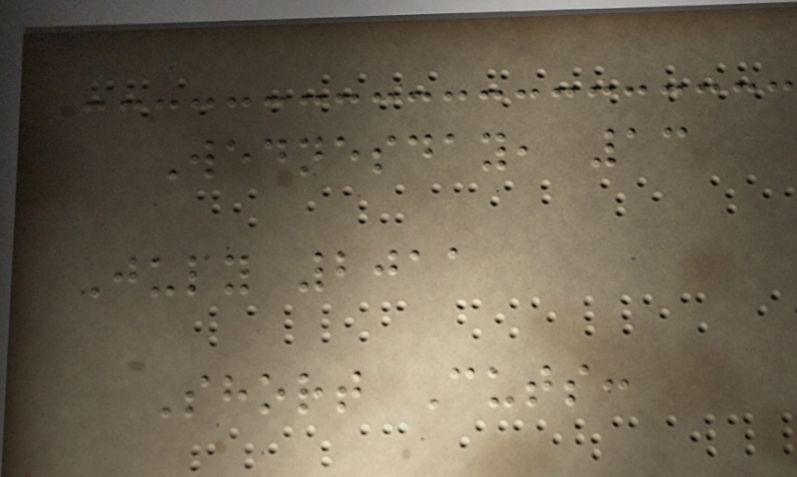Wednesday, 13
July 2011
Short Cuts:
